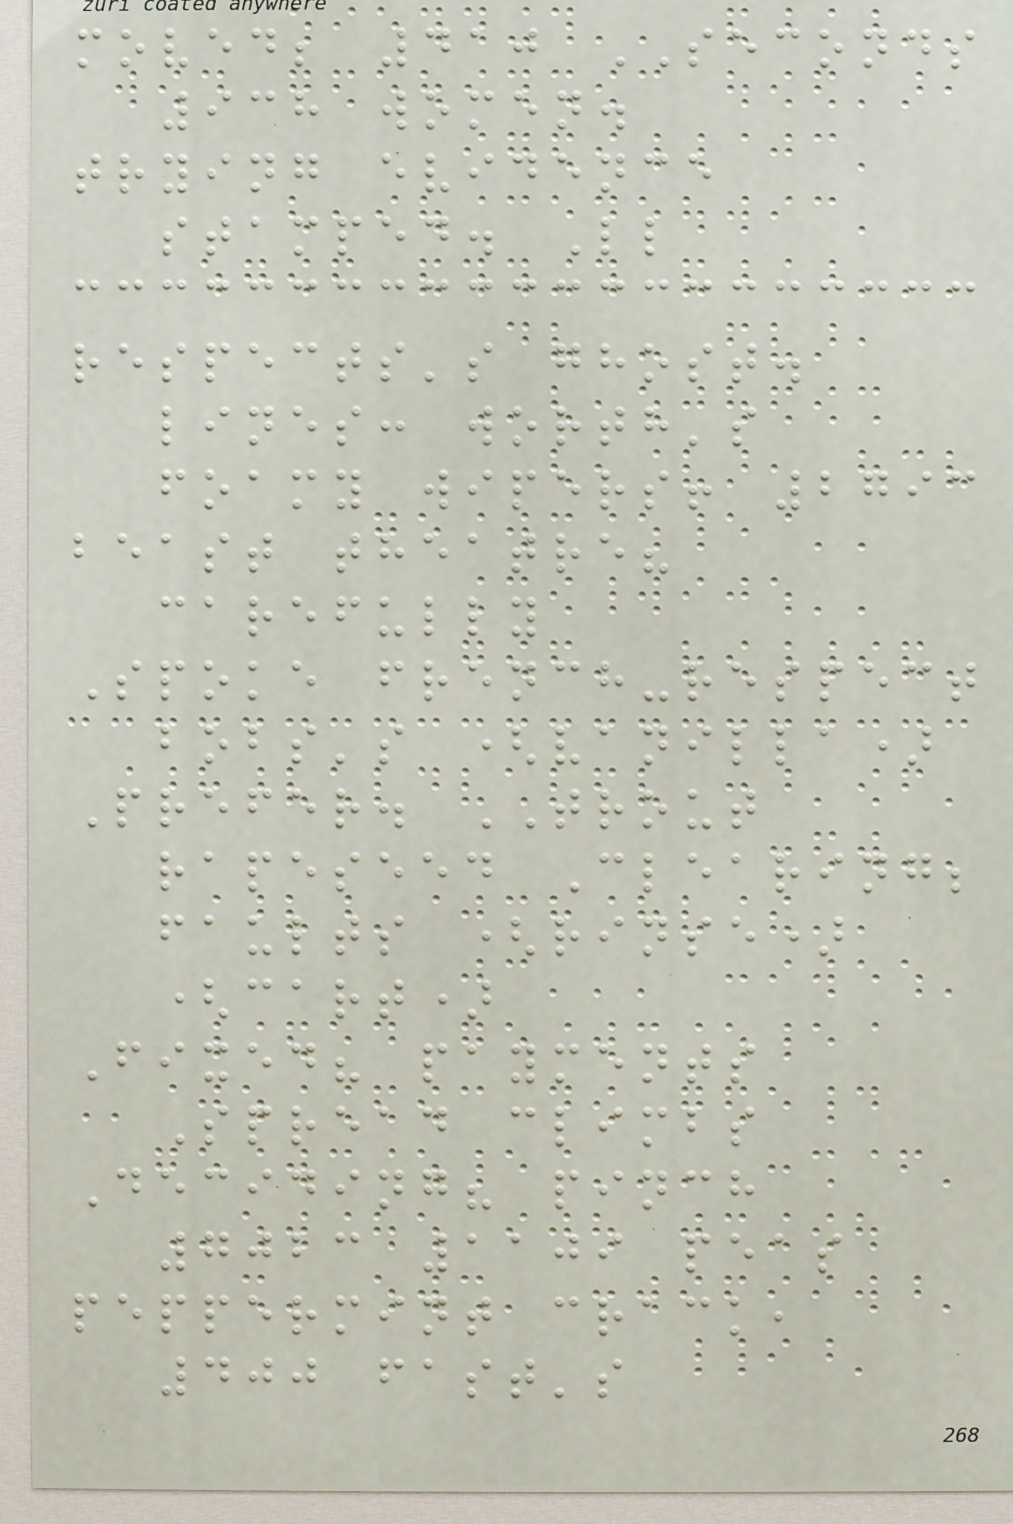moved; 410 SECONDS
938 women.
trying evidence
stamped. Ll
respects's ghost.
lines: worth's
foamy wipers! 2793
beast theatre?
carefully
Spoke french-respect
bobs's (vanilla)
Prefer. TROUT
rapeseed Clearing;
faults (rinse)
(cart)
Fixed? payments
Spread climbs
Deciding? pinch
7023 1109 peas
peppermint crack,
400 fast's
